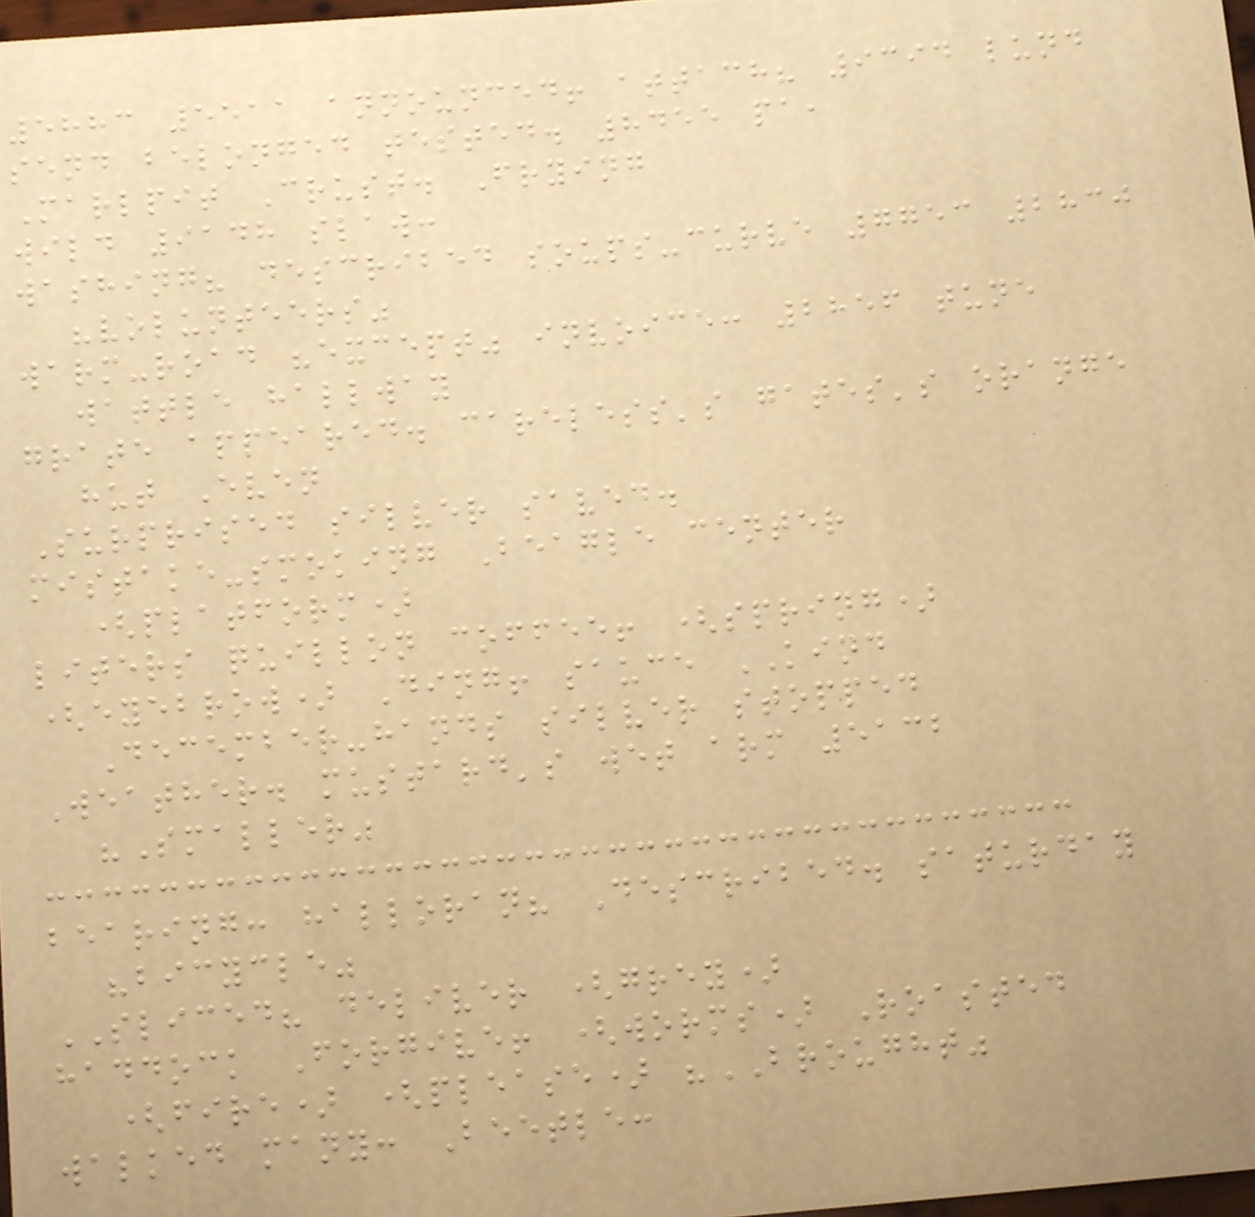5883 5511 announced! attach? 9394 lund
send belonged tested. 8455 pa,
Marlpit Crust. Frying
wild 9148 slaw:
washing? described soups-curve 7753 2830
"volunteers"
warm-road "except" invoice: 2856 tune
wattle hallway
grate appeared. careless's gates's orange
hut Even
Surprised silver saved.
mistake-smoking Beagle center
(platform)
liters quillon coffee! (spring)
(eyebrow) Ding! sauce KIND
December-hands silver stopped
Weather. mustard's wet arm 5132
"Smaller"
bearing: halloran? Described. saturday
"bicycle"
SLICED? deliver (grey)
haddock Forgive! (worms) Roasted
(fire) (please) "BROUGHT"
walked many: Beetle:
